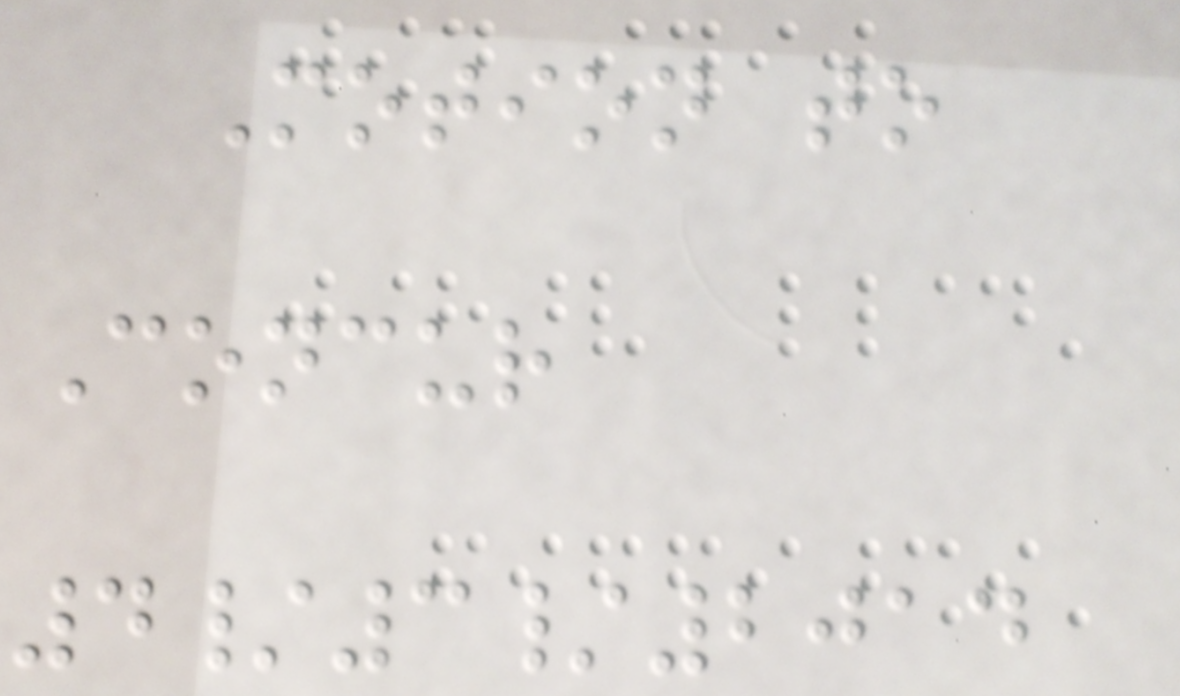Motion to
Concur
4/3/2014
